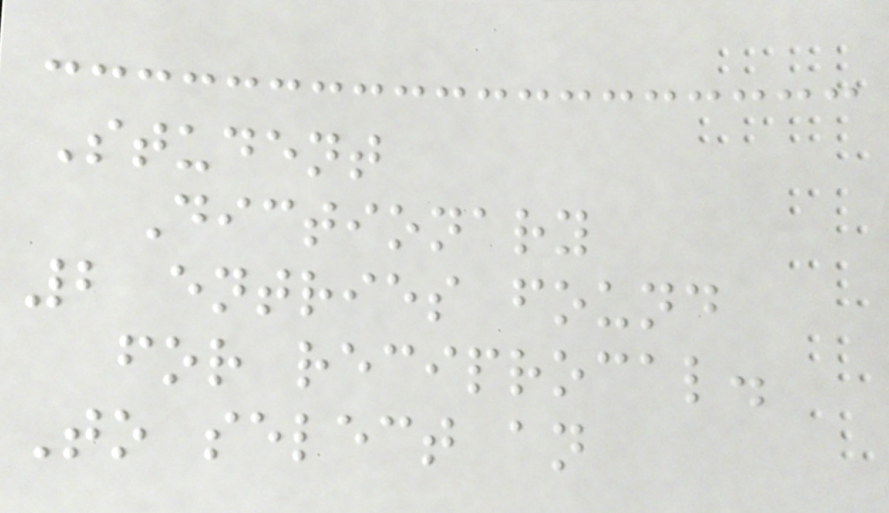Student
Dictionary
2 entries found
for reciprocal.
To select an
